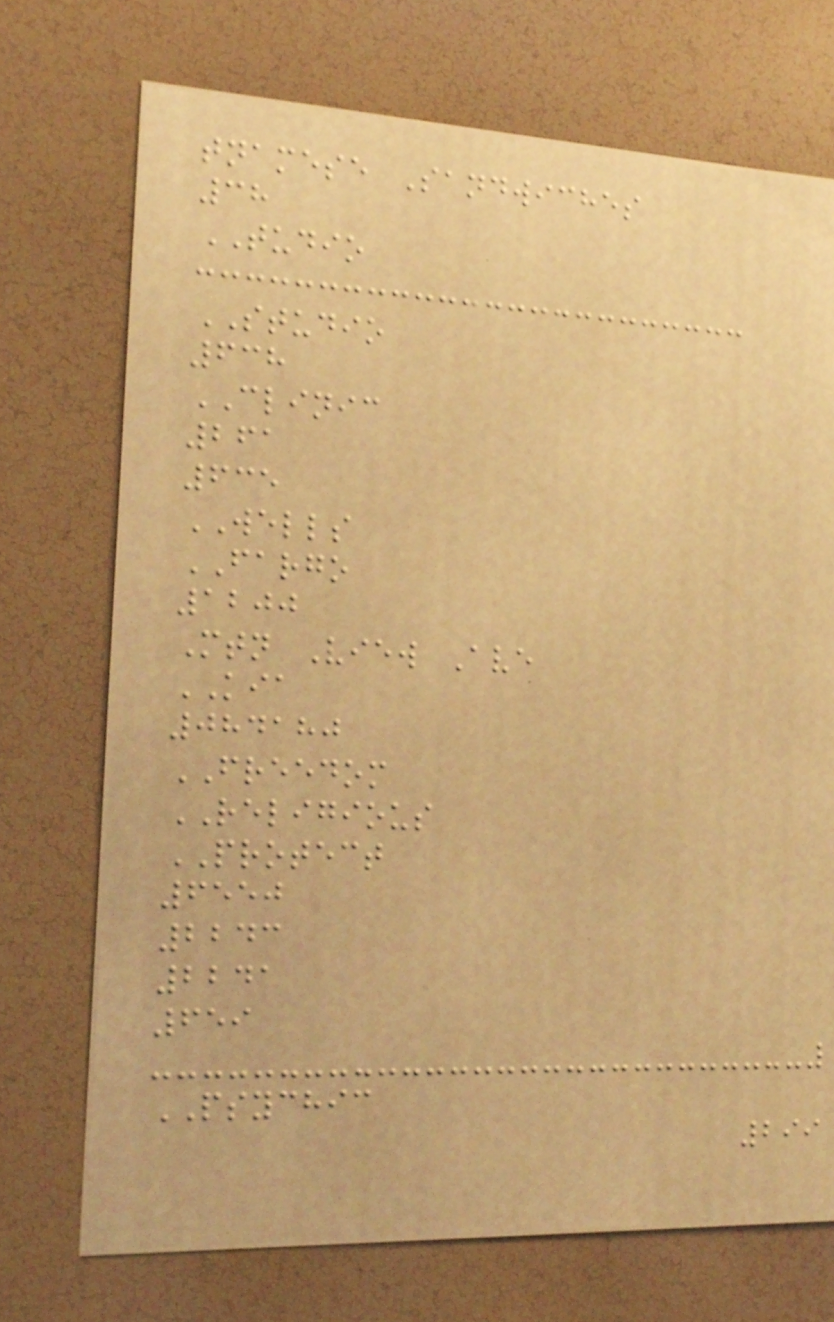tnamese Sandwiches
38
TUDIO
STUDIO
638
CLINIC
261
635
WELLS
FARGO
1200
Mtn View Ave
KIA
084180
FREEDOM
RELIGIOUS
PROTECT
6550
2243
2241
659
PSYCHIC
299
